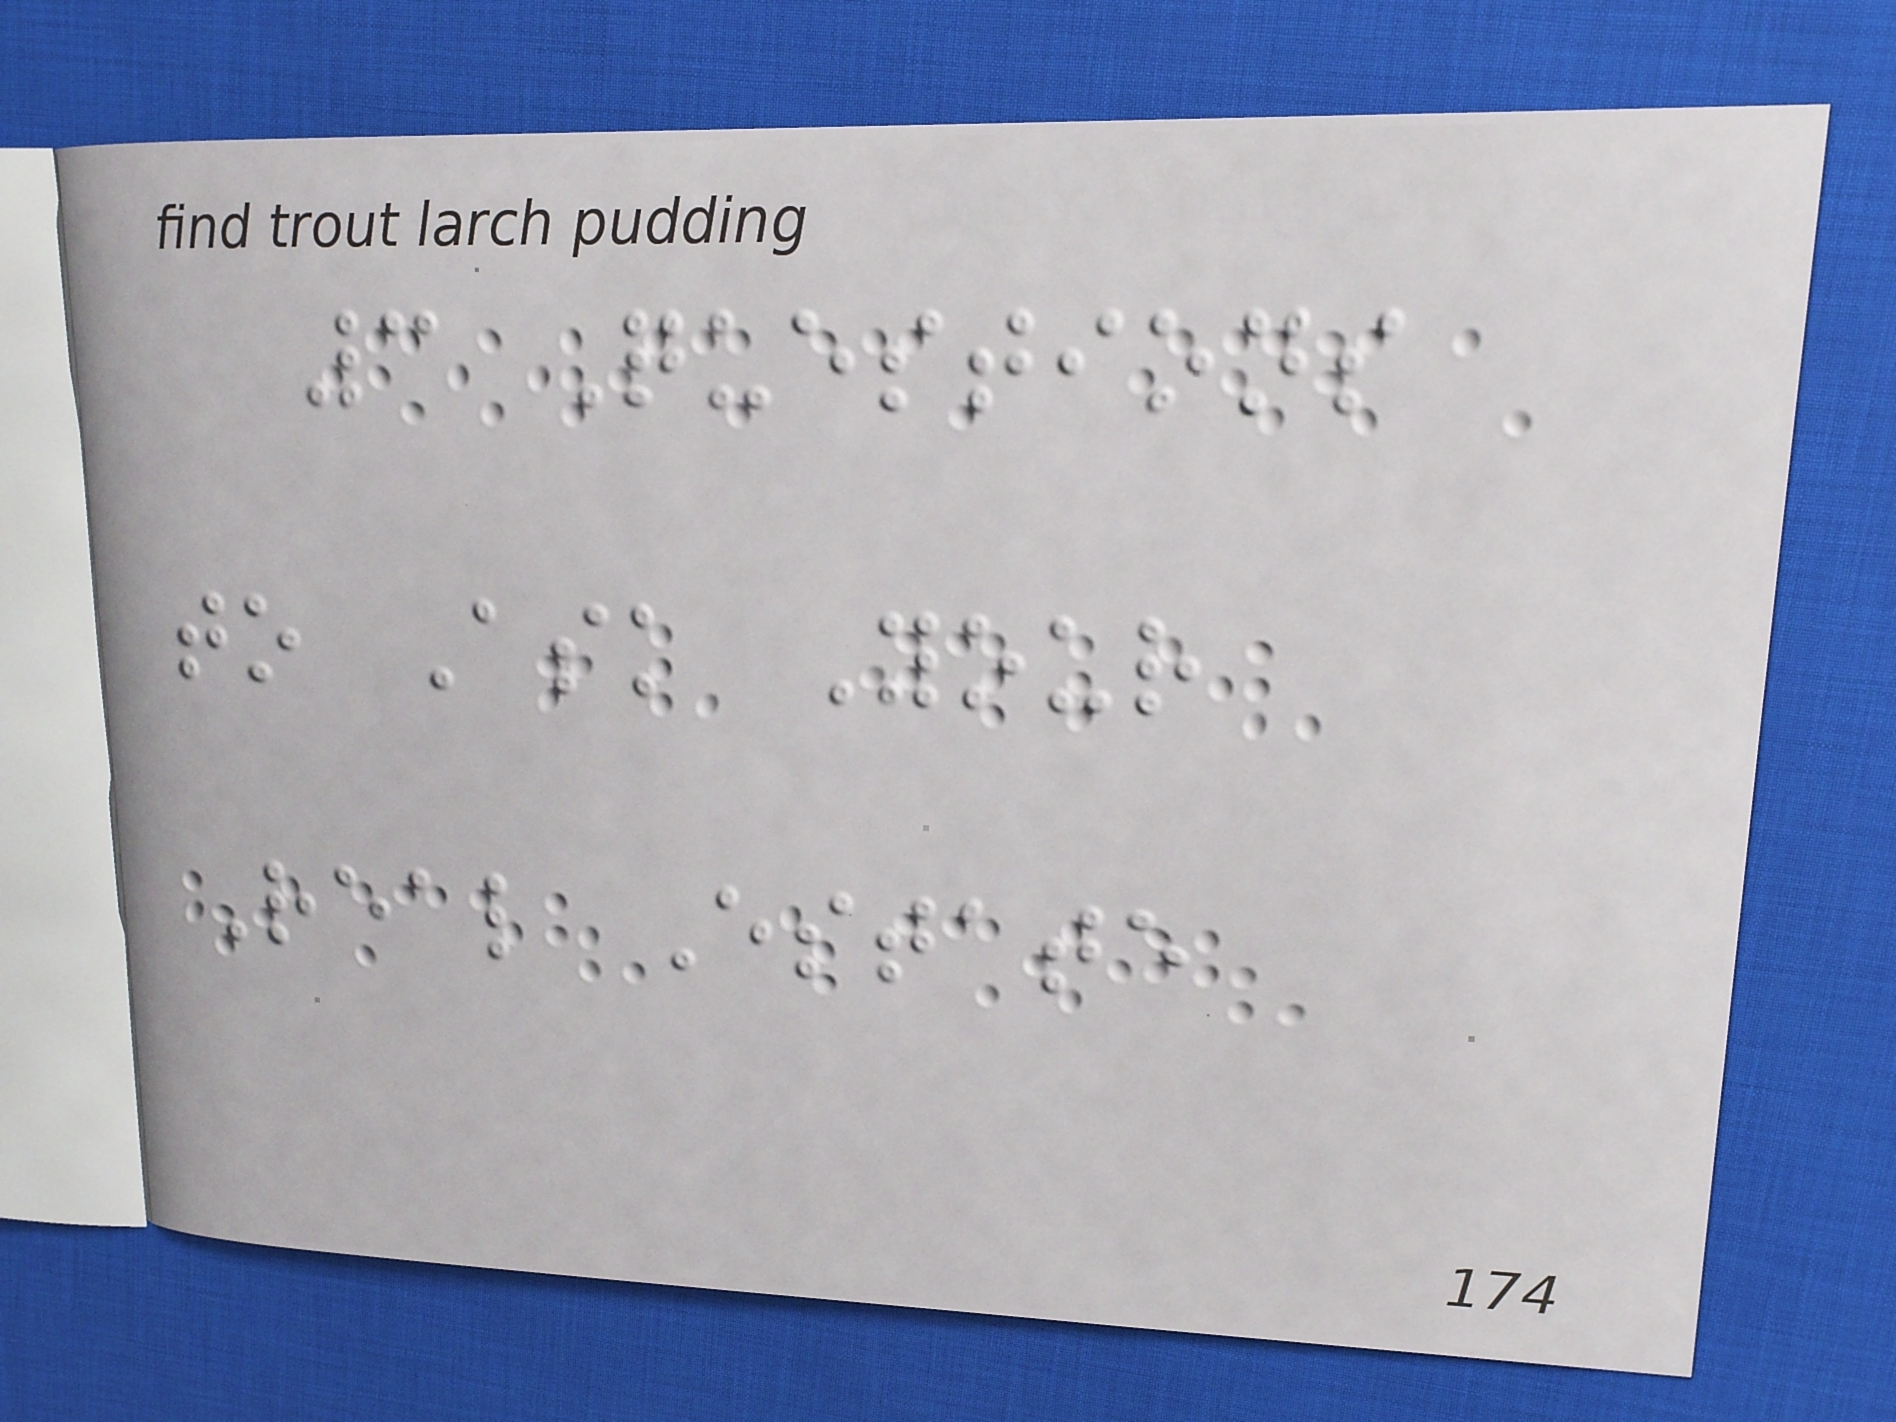3 Questions
to Ask Your
Real Estate
